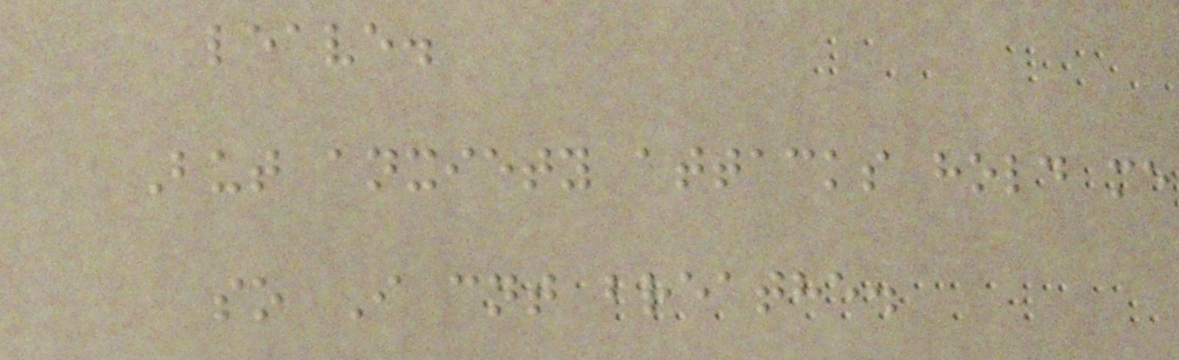leave.
But anxiety attacks hold me
so I cnt breathe.
